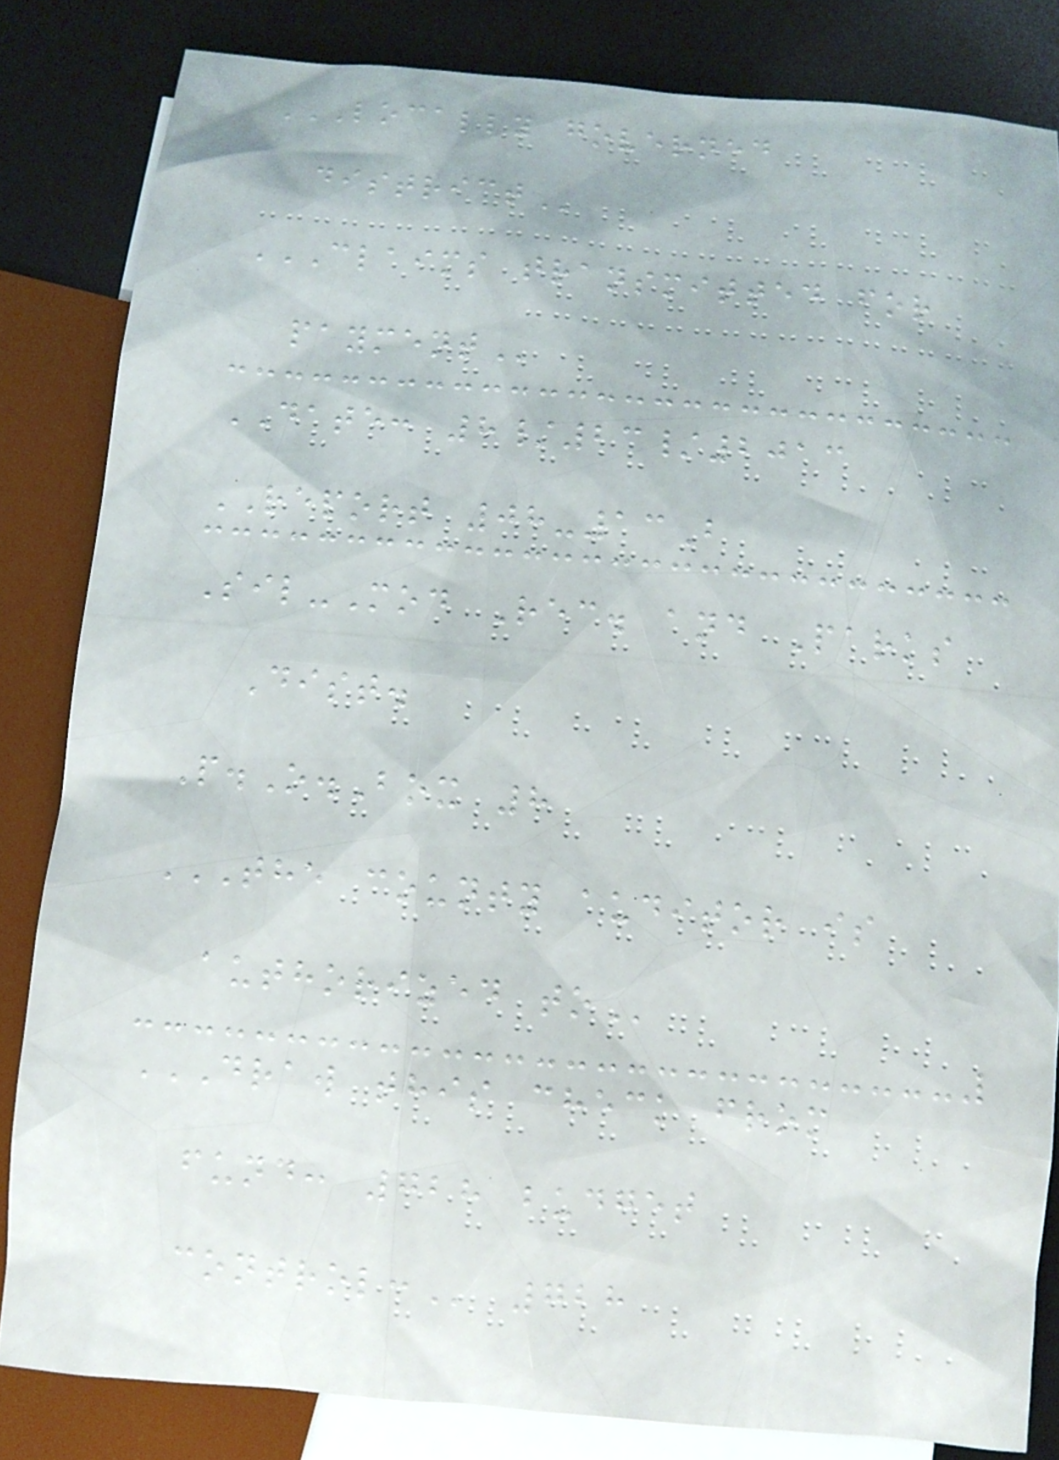LOCALLY GOVERNED
DISTRICT
CLAIMS TRANSMITTED FOR
PAYMENT
DATE: 8/23/2013
REPORT 08-13B
Sil-Mod Rec. and Parks
Dist.
P.O.Box 8
THE COUNTY AUDITOR IS
AUTHORIZED TO
DRAW THIS CHECK FROM
FUND: 728 BUDGET
CONTROL: 728
